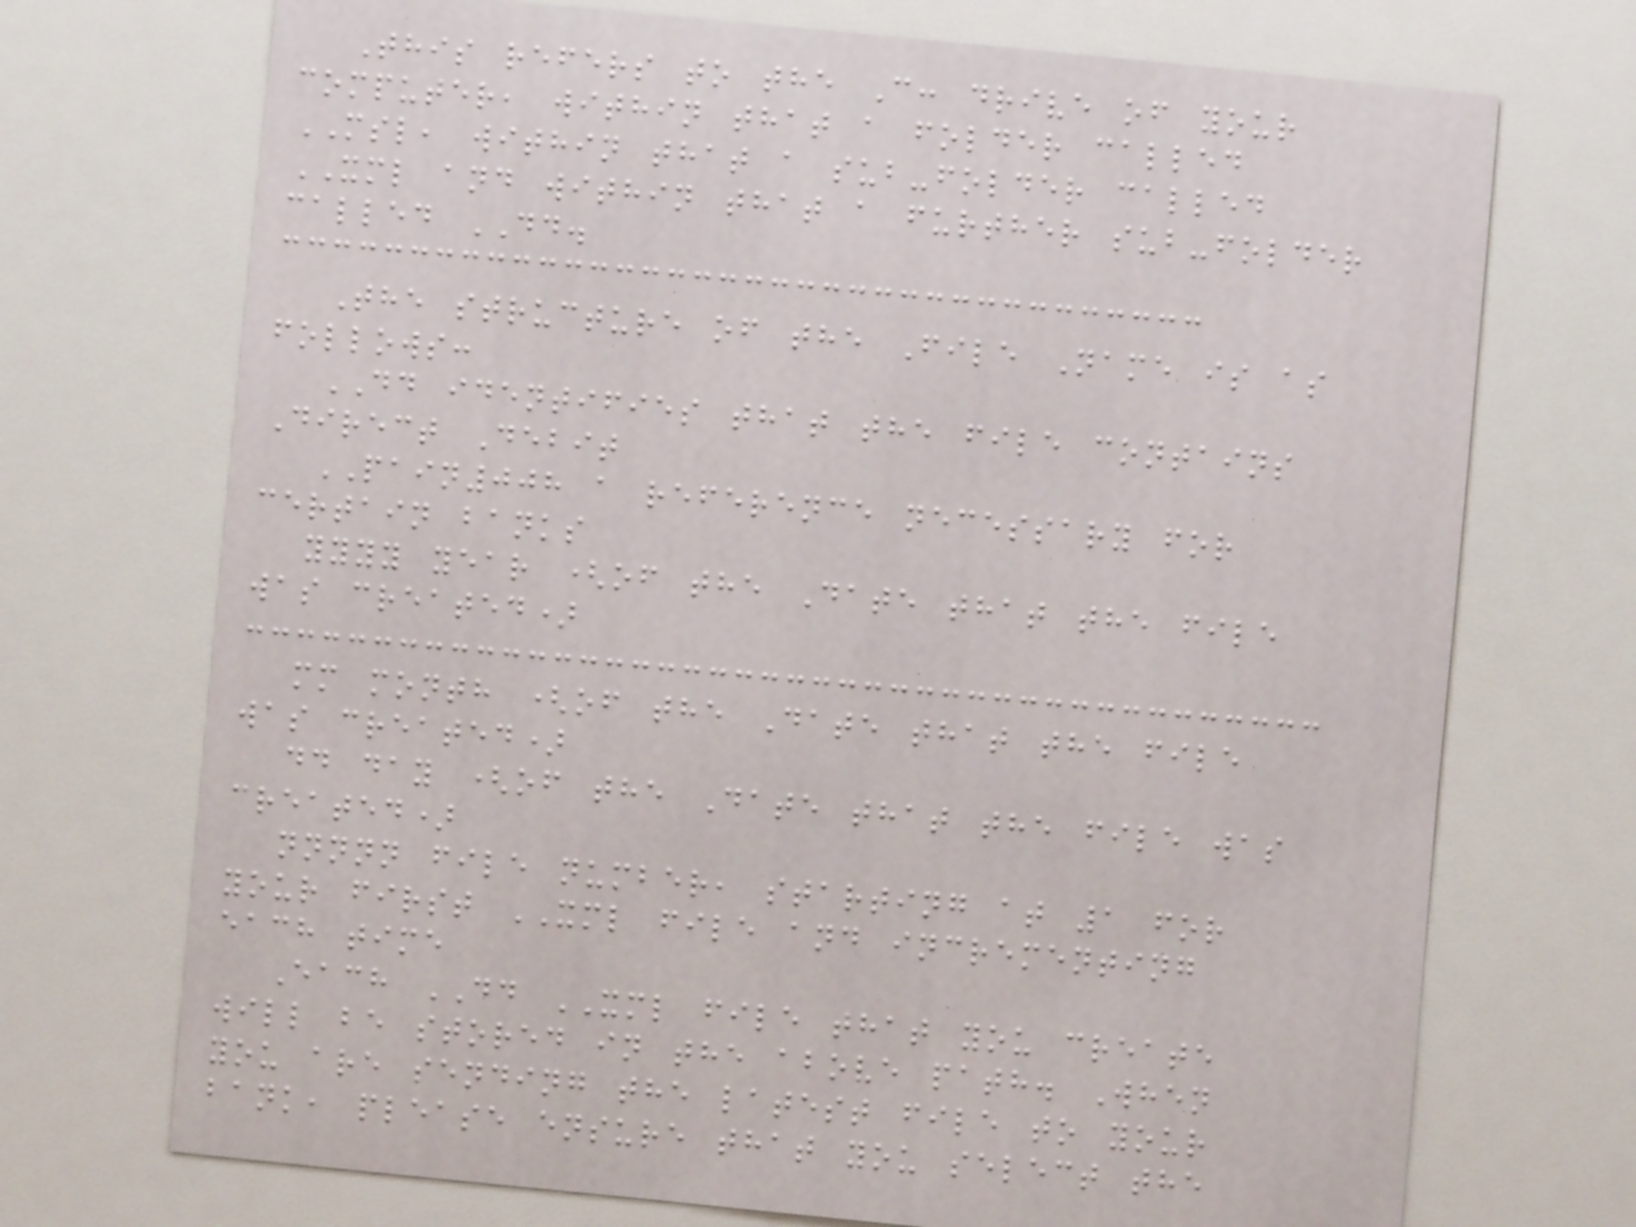This refers to the C: drive of your
computer, within that a folder called
MSL, within that a sub-folder called
XML and within that a further sub-folder
called DD.
The structure of the File Name is as
follows:
DD identifies that the file contains
Direct Debit
PAIN008 a reference necessary for
certain banks
yyyy year (of the Date that the file
was created)
mm month (of the Date that the file
was created)
dd day (of the Date that the file was
created)
nnnnn file number, starting at 1 for
your first XML file and incrementing
each time
Each DD XML file that you create
will be stored in the above path. When
you are sending the latest file to your
bank, please ensure that you select the
